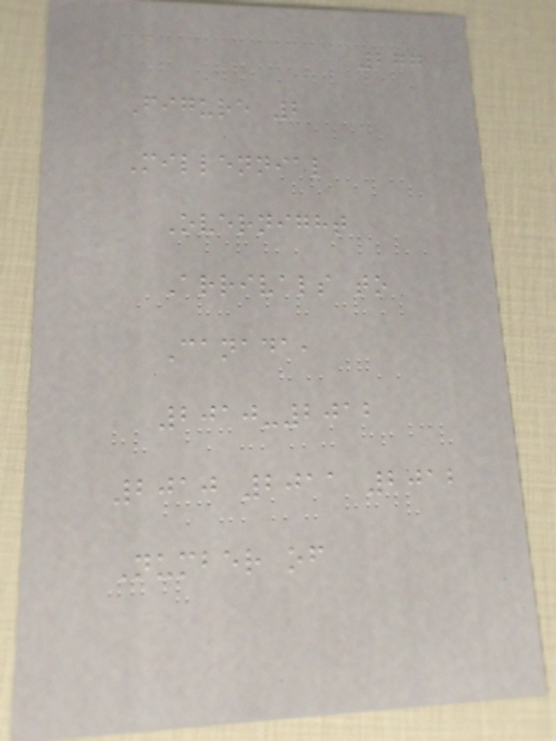277
Figure 2
Millennial
Overnight
Arrivals to
Canada,
2010-2012
2010 2011 2012
Number of
